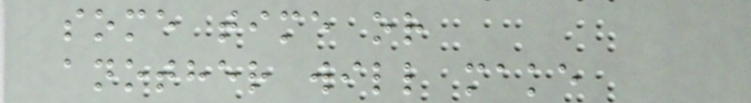some time or
another will make
